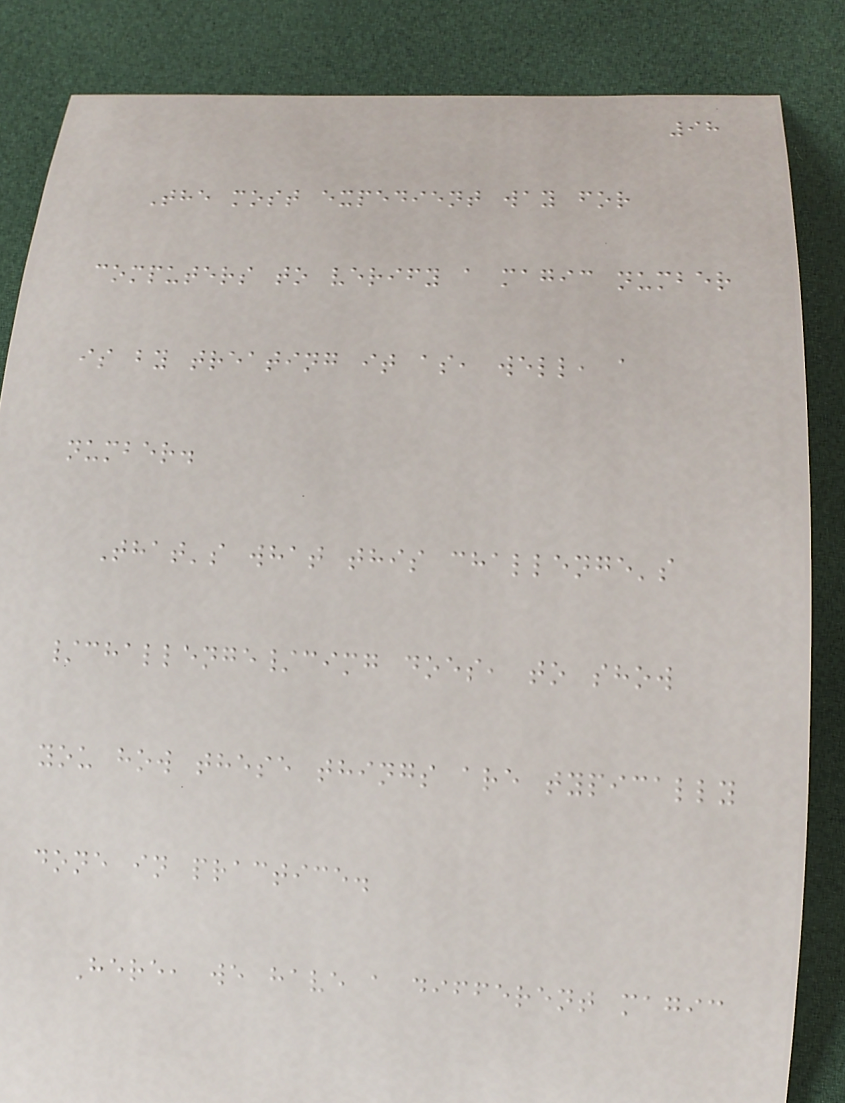98
The most expedient way for
computers to verify a magic number
is by treating it as, well, a
number.
That's what this challenge's
/challenge/cimg does, to show
you how these things are typically
done in practice.
Here, we have a different magic
